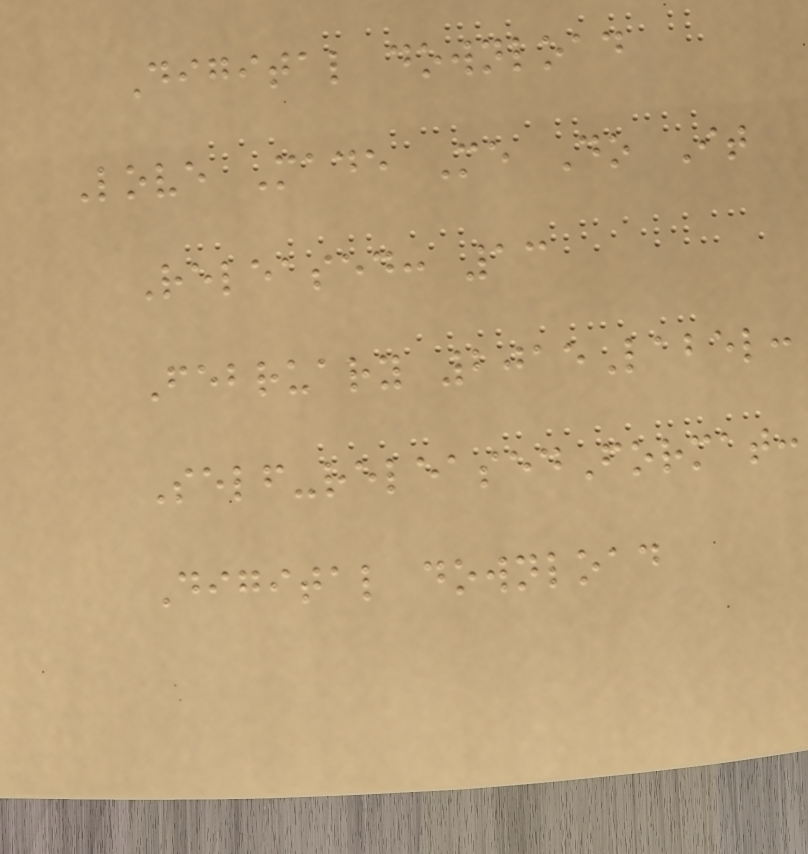Digital download
Love Made Me Do It
Released: 13
February 2015Label:
Self-releasedFormat:
Digital download
